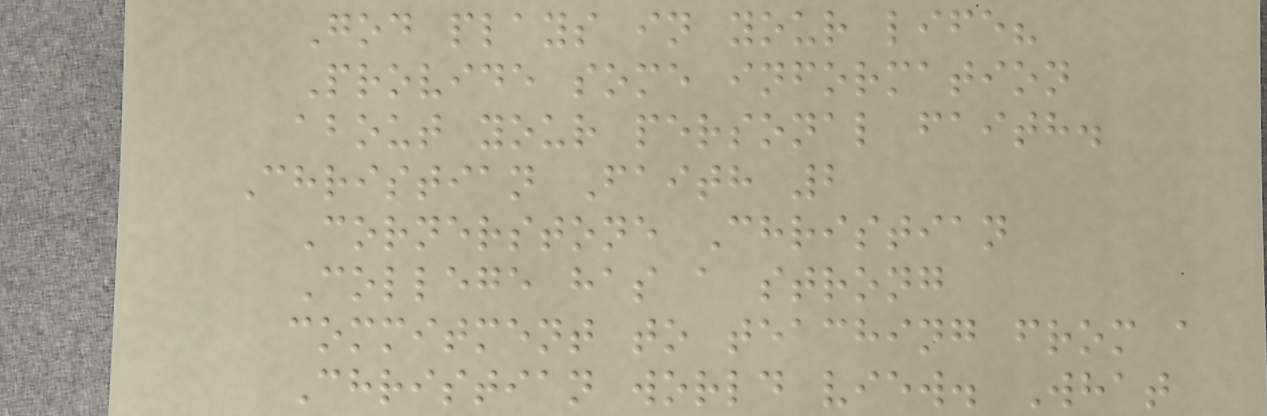God plays in your life?
Provide some information
about your personal faith.
Christian Faith 2
Cornerstone Christian
College has a strong
commitment to teaching from a
Christian world view. What
